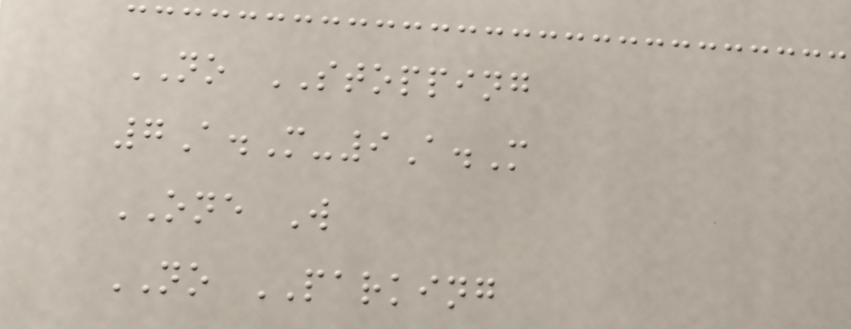NO STOPPING
7A.M-9A.M
ONE W
NO PARKING
